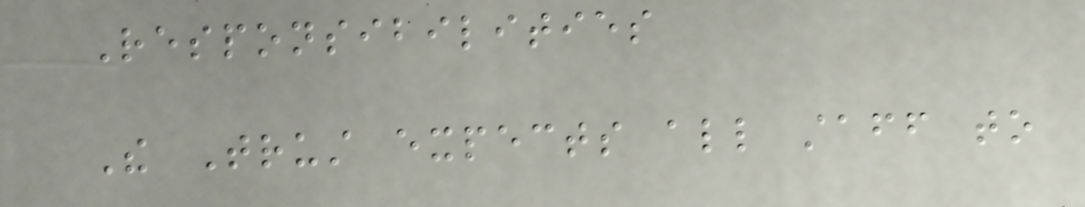Responsibilities
The Trust expects all staff to
